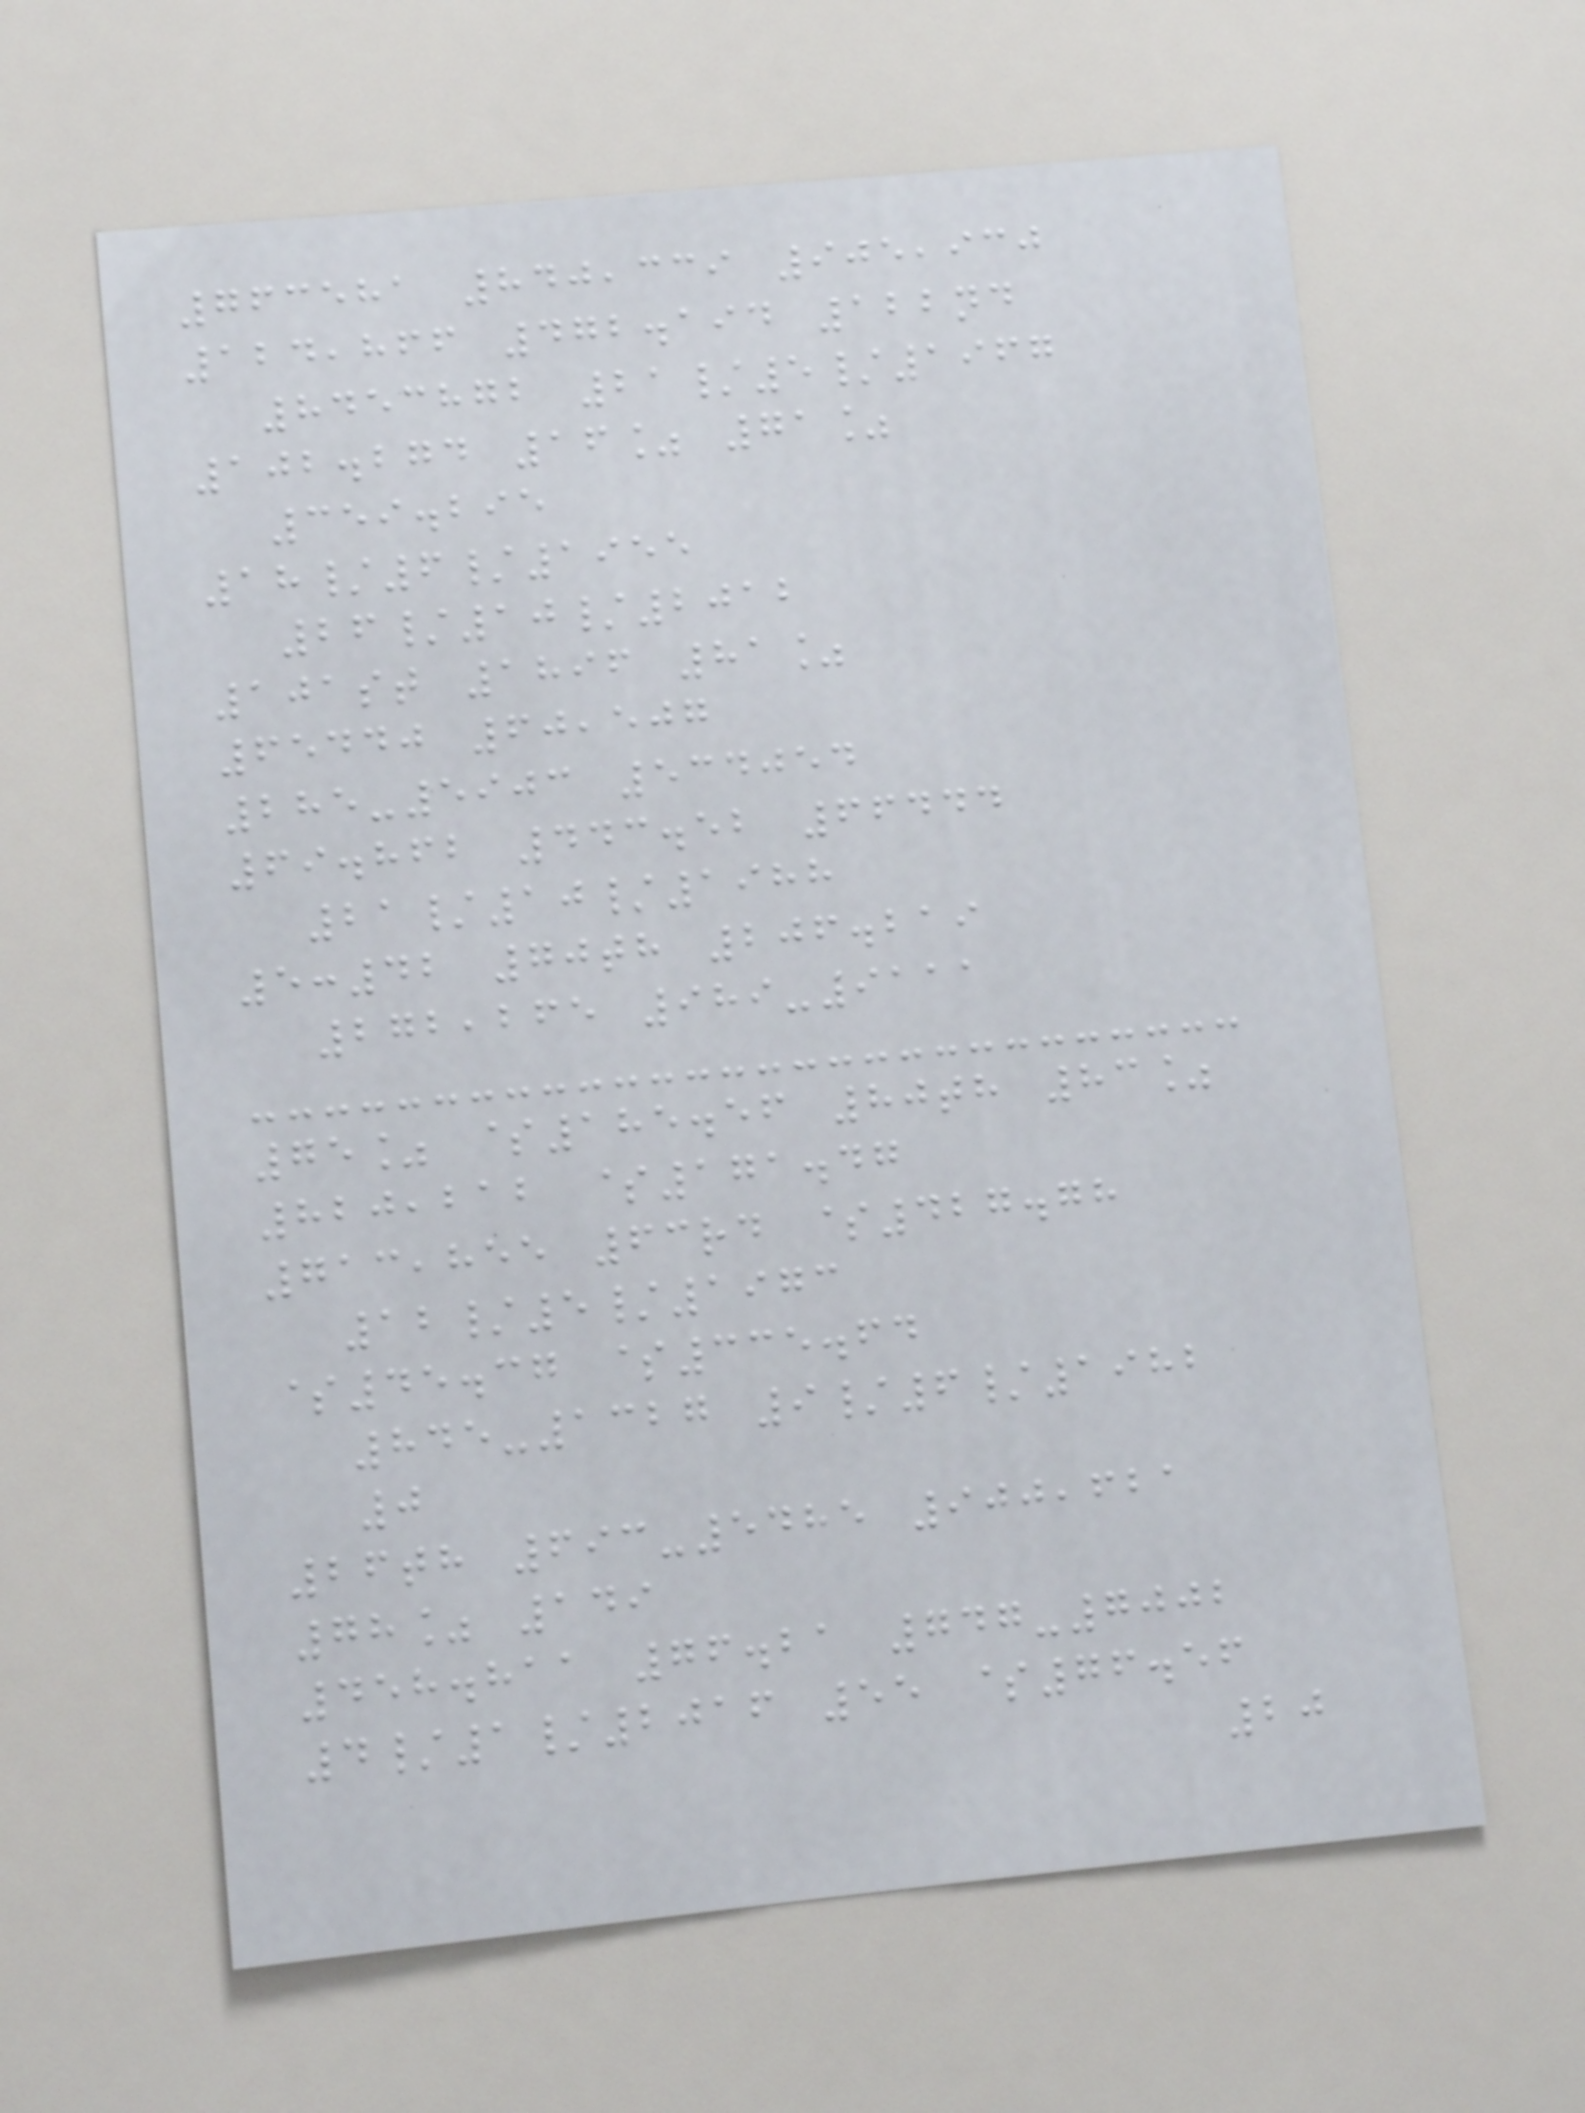763581 840,339 905,930
124,866 472.194 122nd
8453872 21/5/1967
102.274 16% 71%
359.295
18/6/1955
26/10/2012
101st 1896 81%
65440 60,507
285-5903 534054
69.862 443.52 66444
21/10/1988
5:42 70th 206.219
272,265 989-9111
75% $185.56 80th 83%
820,212 $171.47
713,855 63rd $427.78
12/5/1973
$45.37 $335.64
845-1327 9/6/1982
0
26th 693-5485 900,621
78% 149
458.811 76.21 747-7002
4/1/2016 55 $76.56
20
